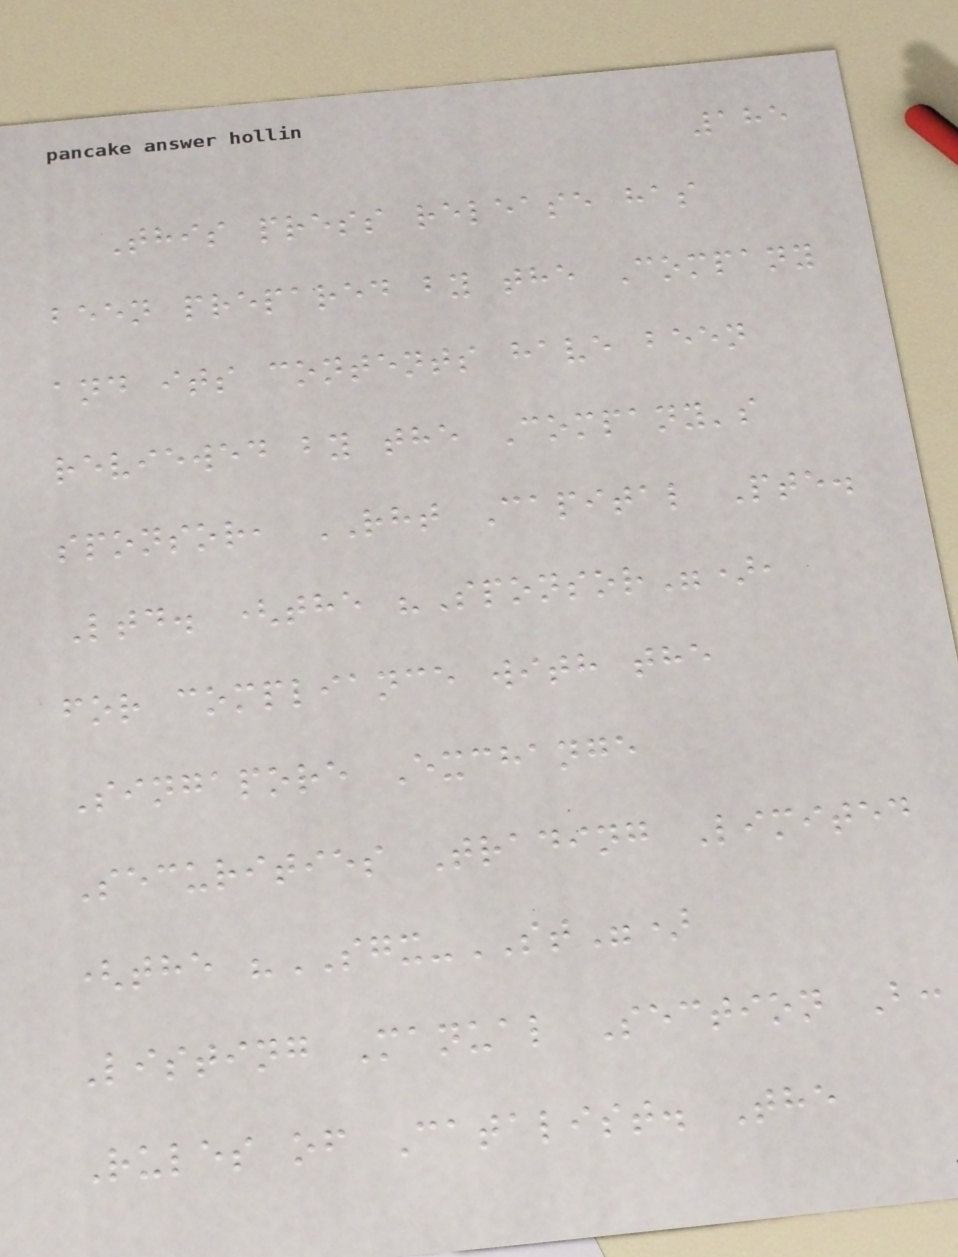185
This press release has
been prepared by the Company
and its contents have been
reviewed by the Company's
sponsor, RHT Capital Pte.
Ltd. (the "Sponsor"),
for compliance with the
Singapore Exchange
Securities Trading Limited
(the "SGX-ST")
Listing Manual Section B:
Rules of Catalist. The
